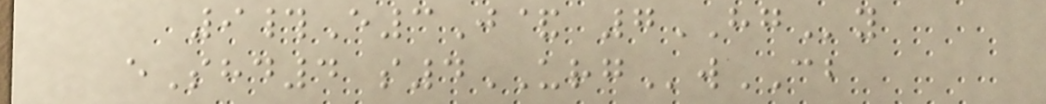9#E3J& 7HGy
eShd4 s4URGwCB
